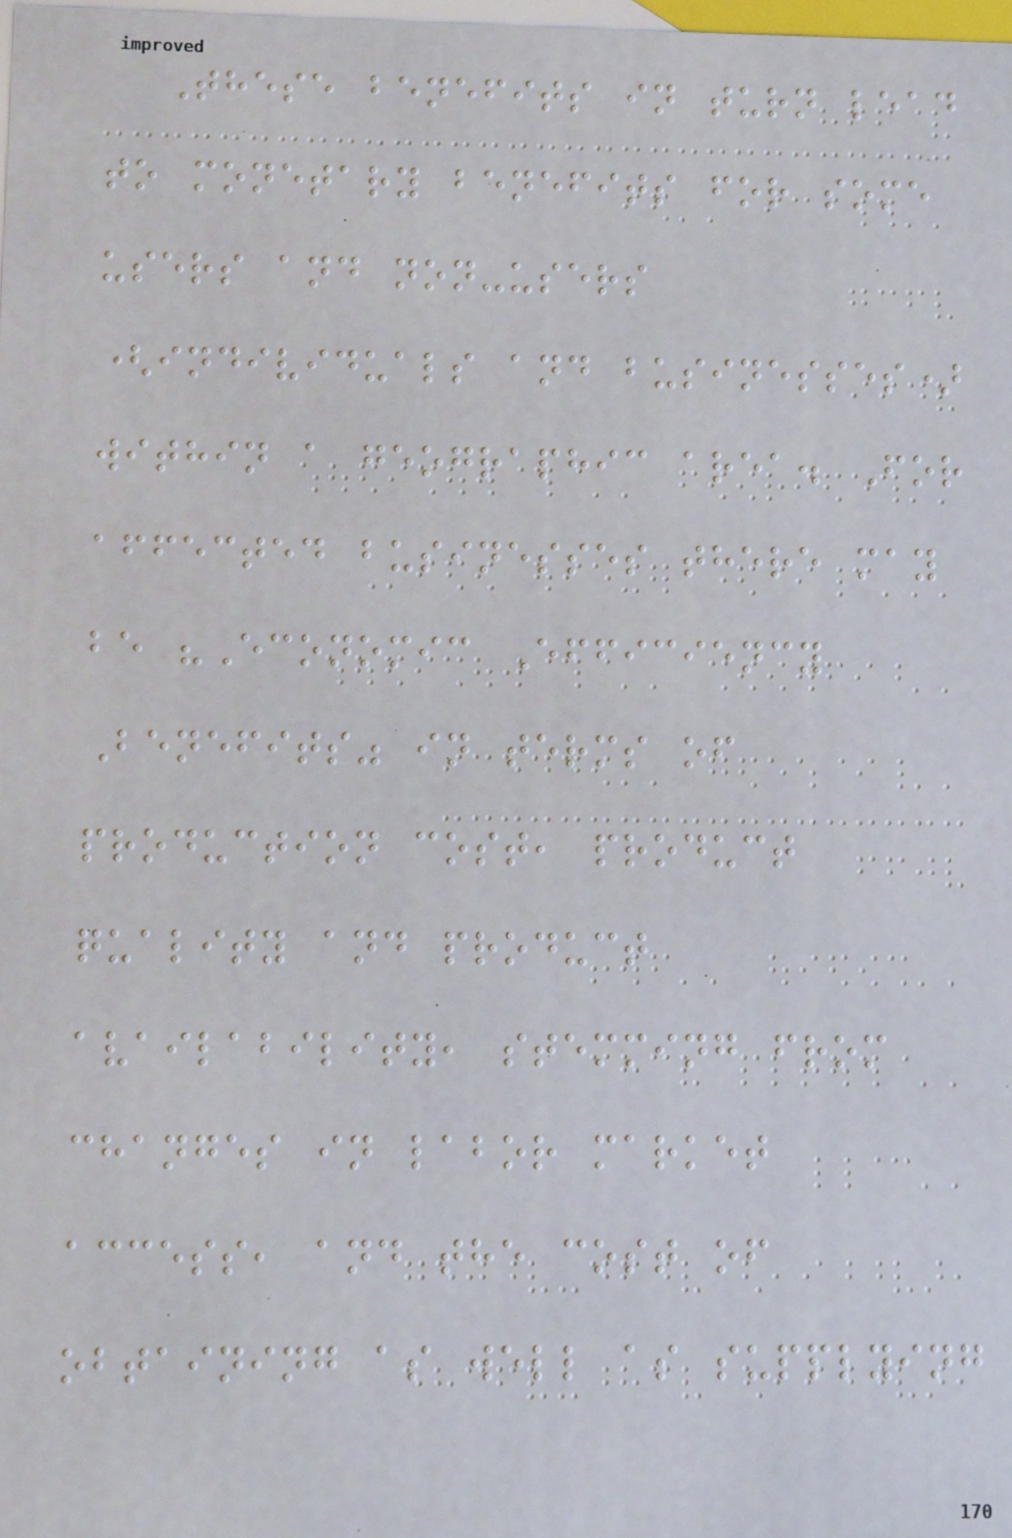These benefits in turn lead
to monetary benefits for some
users and non-users
(individuals and businesses)
within a geographic area. For
affected businesses there may
be "Economic Efficiency
Benefits" in terms of
production cost, product
quality and product
availability, stemming from
changes in labor market
access, and the cost of
obtaining as well as supplying
